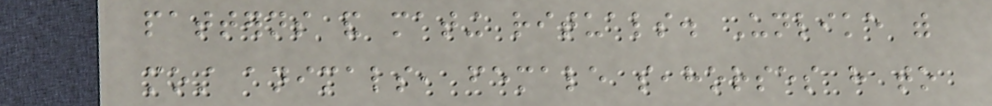patterns and mating rituals. Unlike with
most animals, female seahorses have to
